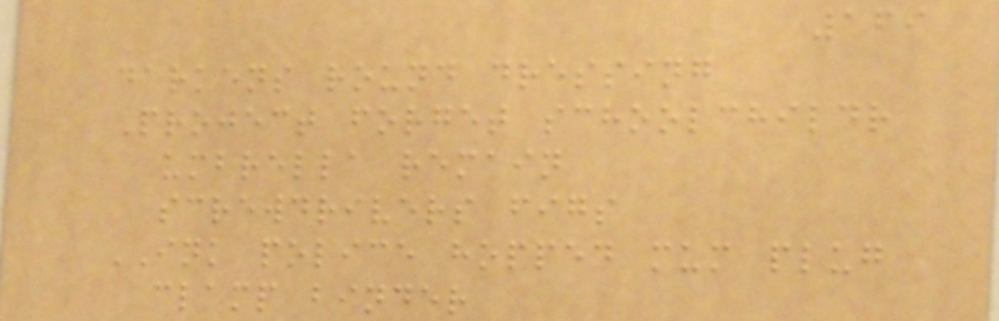169
darkens round dressing
Project forget schoolchildr
umbrella remain
screwdrivers figs
INK police hopped mum plug
clamp binder
